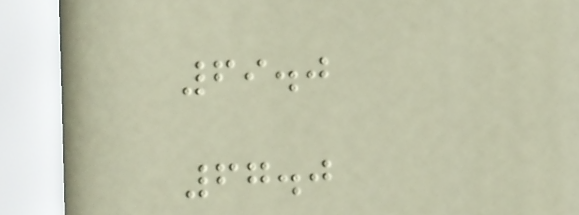69.0
67.0
